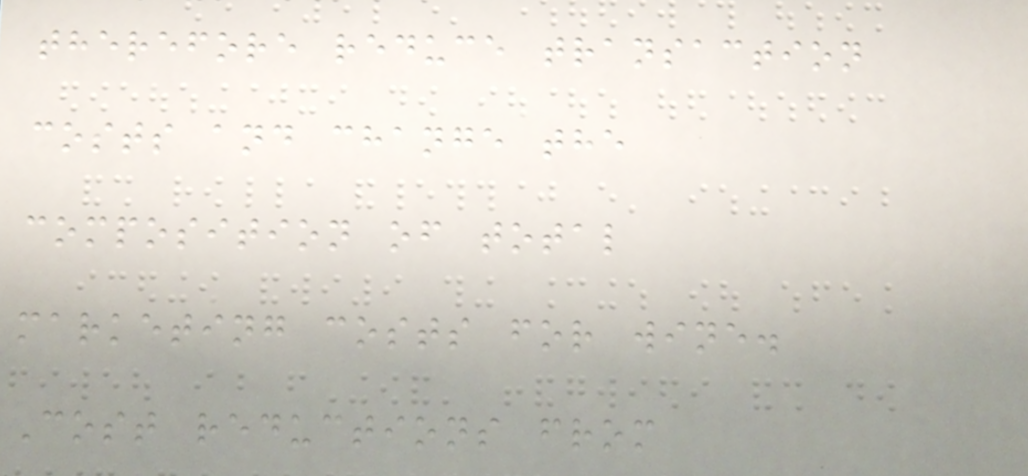therefore reduce transaction
costs and change the
composition of total
marketing costs for wine.
Cost reductions from
